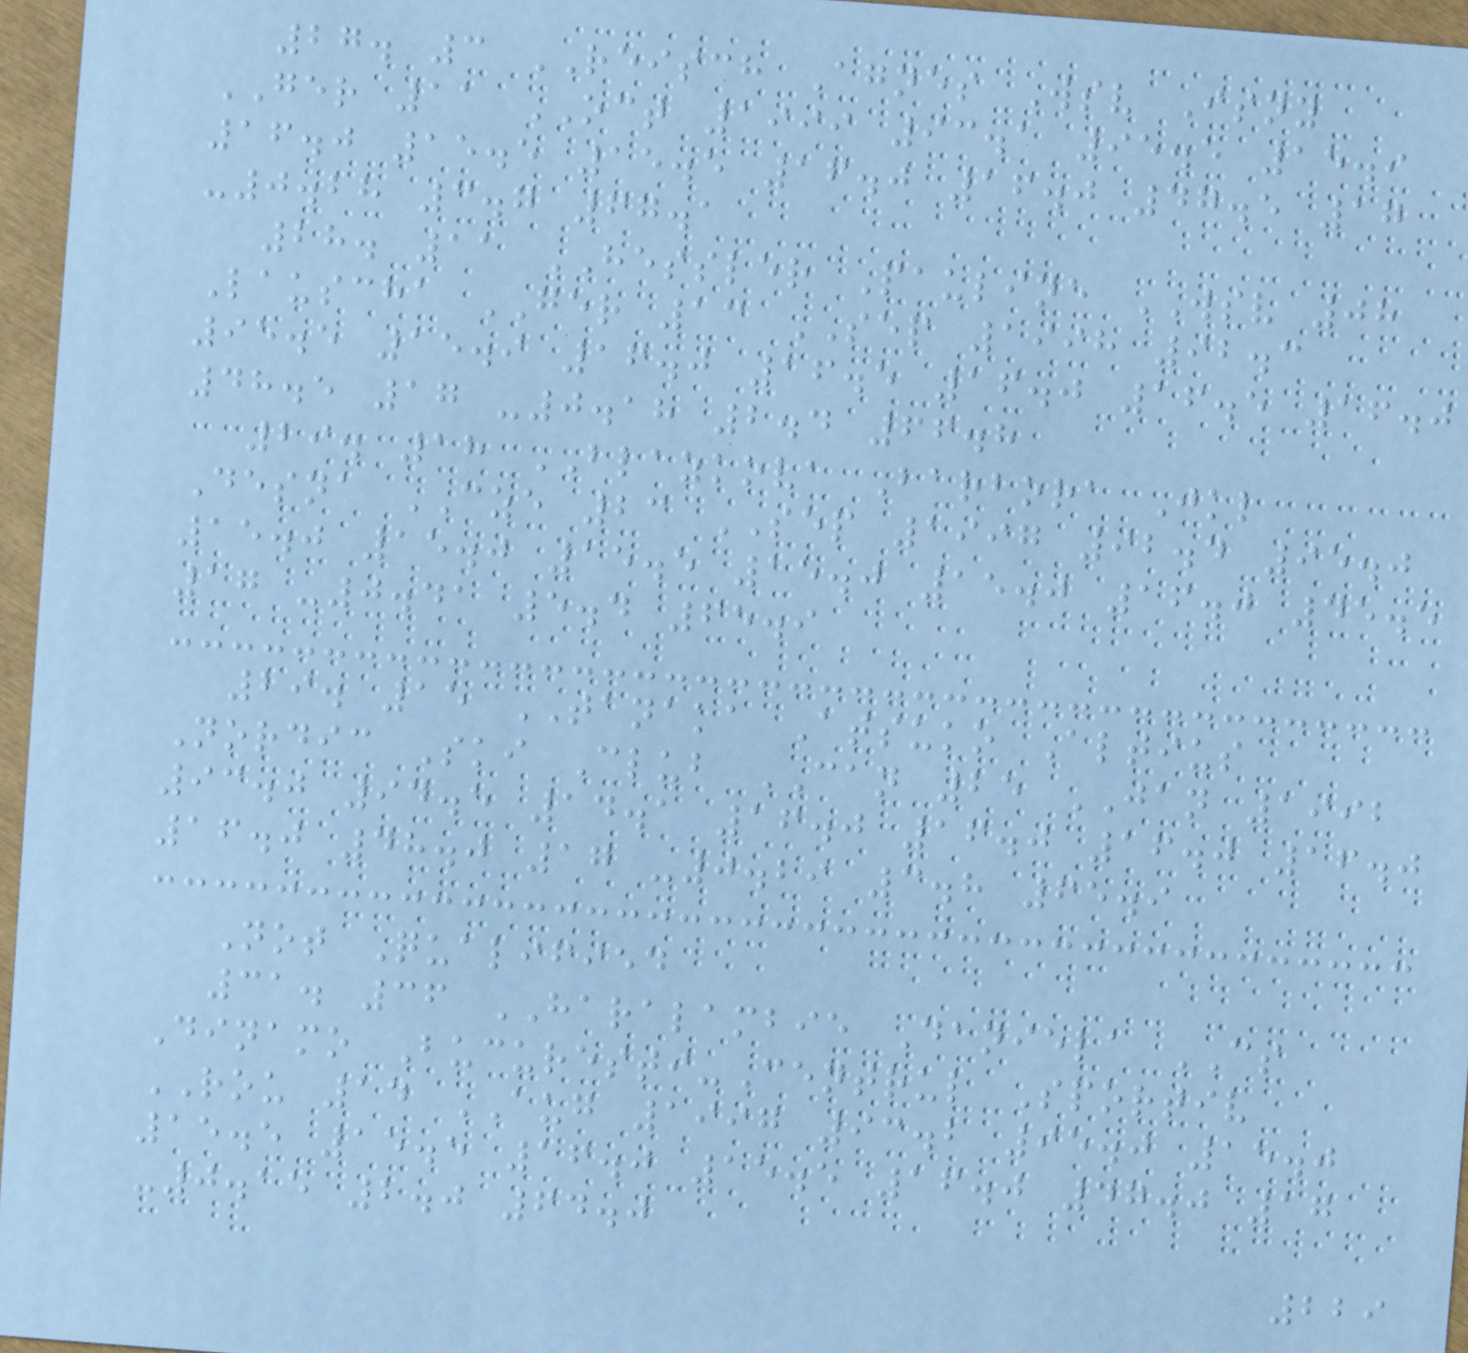27. 3 REISCH Agnes Wsv Isny
GER 11 OCT 1999 93.1 95.5 15.9
16.0 15.5 15.5 16.0 16.0 47.5 17
-0.28 3.7 67.1
28. 11 HESSLER Pauline WSV 08
Lauscha GER 13 SEP 1998 92.3
95.5 15.9 16.0 16.5 16.0 16.5 16.0
48.5 17 -0.18 2.4 66.8
29. 18 BLAZKOVA Barbora Jkl
Desna CZE 23 SEP 1997 92.4 95.0
15.0 15.0 15.5 15.0 15.0 16.0 45.5
17 -0.41 5.4 65.9
29. 15 TANAKA Atsuko Altius
Nordic Ski Club CAN 25 JAN 1992
93.0 94.5 14.1 16.0 16.0 16.0 16.0
16.0 48.0 17 -0.29 3.8 65.9
Not Qualified
31. 36 HARALAMBIE Daniela CS
Dinamo Bucuresti-Centrul Sportiv
ROU 14 AUG 1997 93.2 95.0 15.0
15.5 15.5 16.0 15.5 16.0 47.0 17
-0.15 2.0 64.0
229
